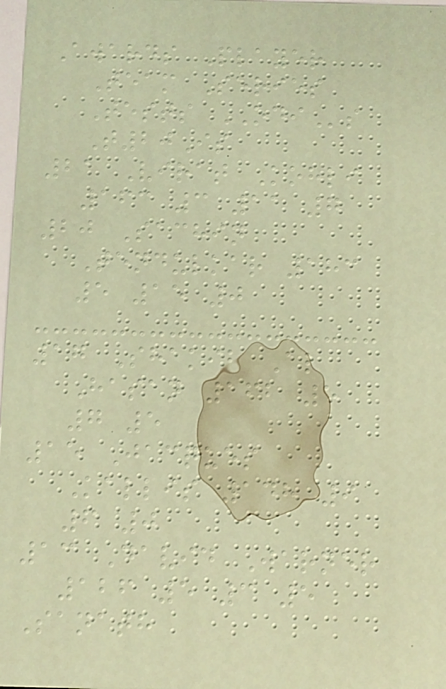Awards Player
Team Series
Tests ODIs
T20Is
21 Virat Kohli
163 3 11 7
20 Sachin
Tendulkar 183
5 15 0
17 Shakib Al
Hasan 162 5
7 5
15 Jacques
Kallis 148 9
6 0
13 David Warner
126 5 3 5
Sanath
